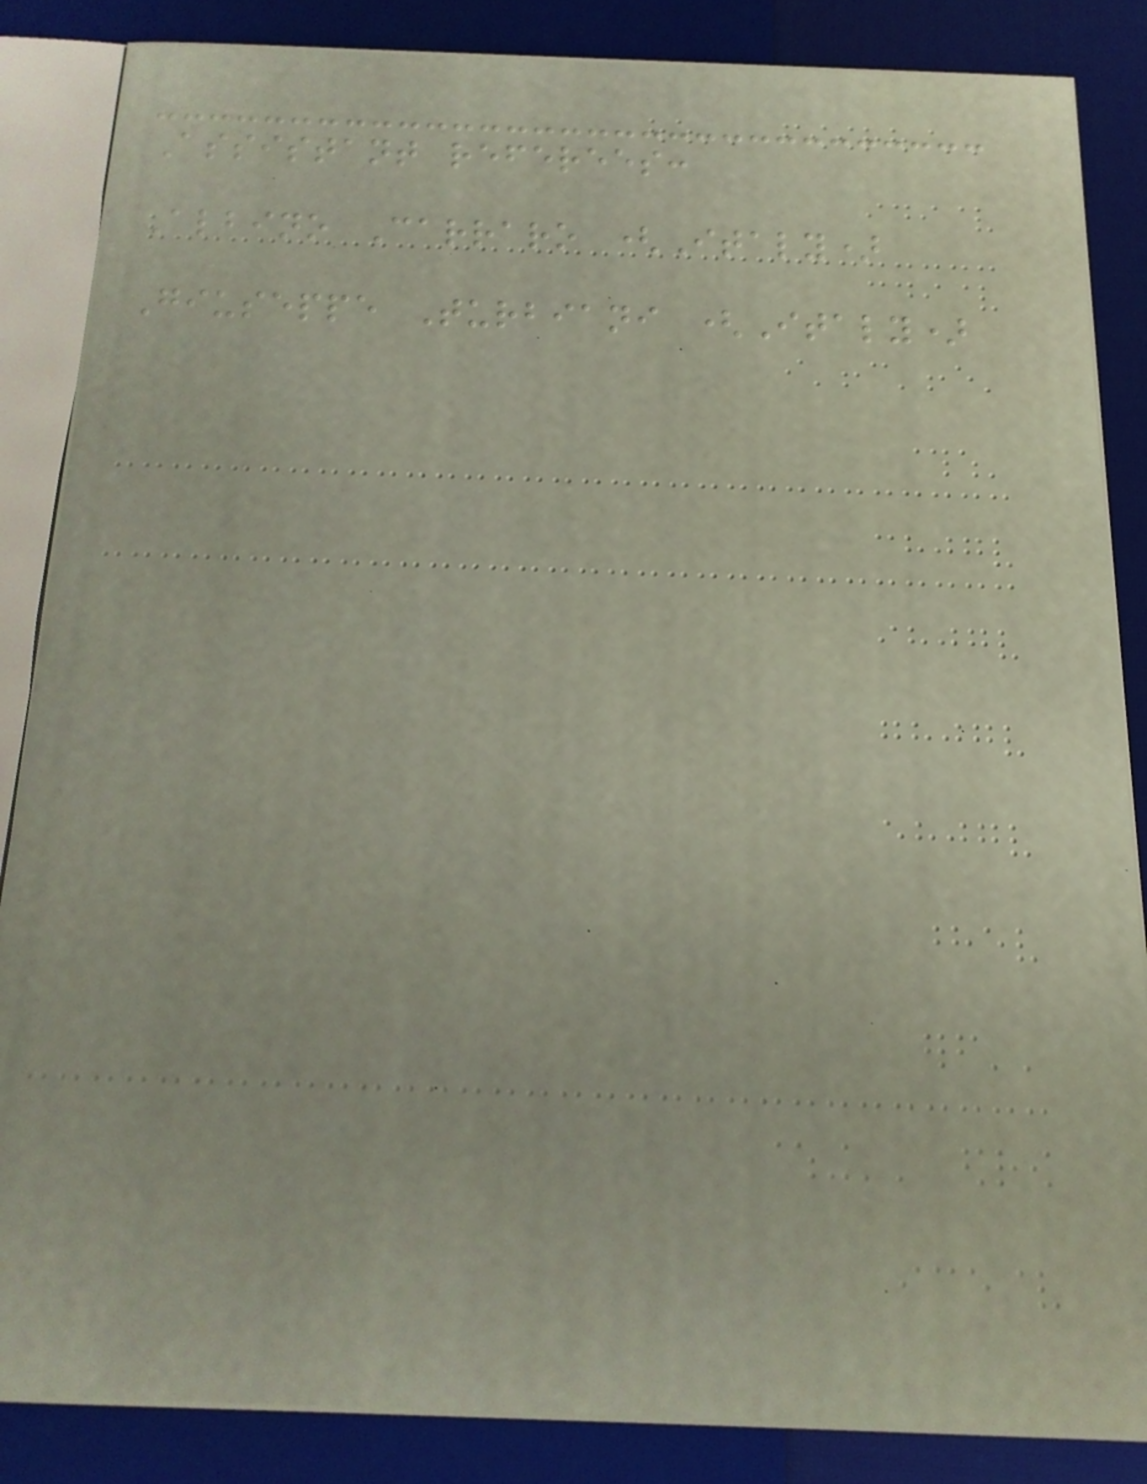Assistant referees:
Albino Carraro (Italy)
Giuseppe Turbiani (Italy)
